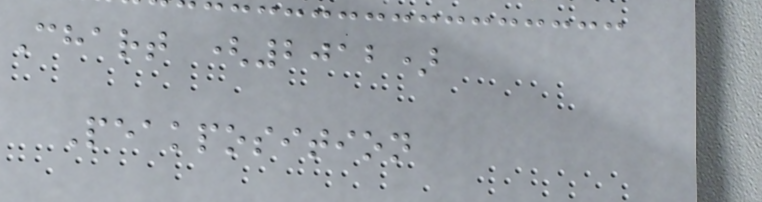Chart (2012)
Peakposition
